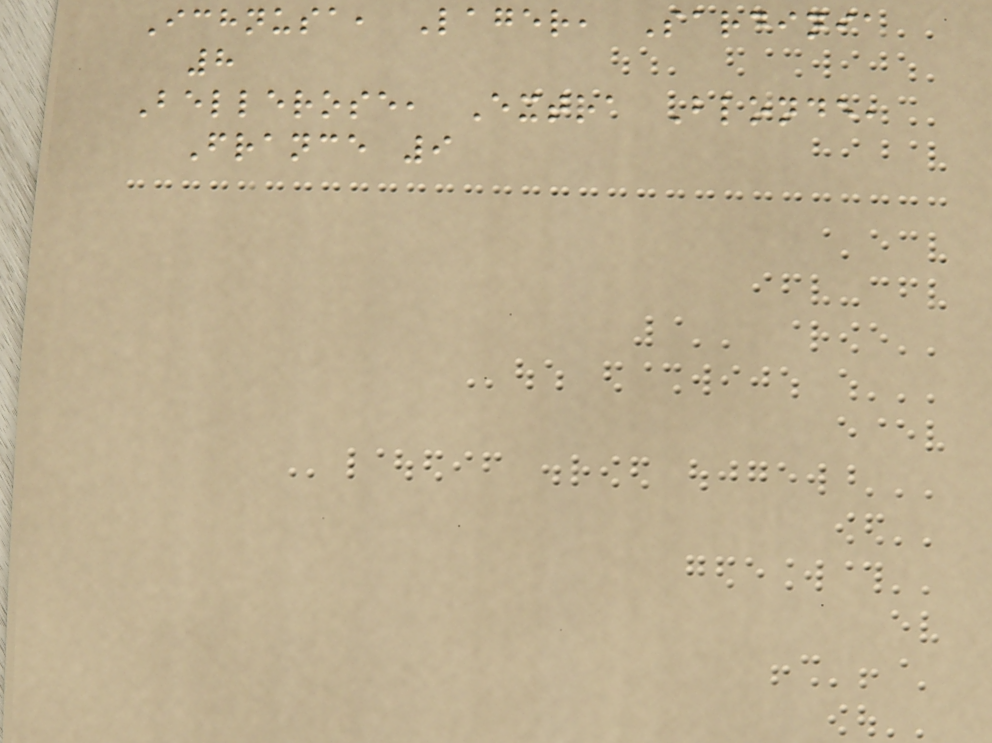Ichnusa, Lager, Sardinia
8
Bellerose, Extra Blonde,
France 9
